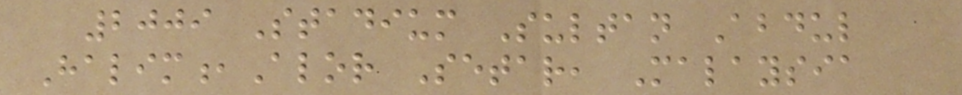2009 Stadium Sultan Abdul
Halim,Alor Setar, Malaysia
